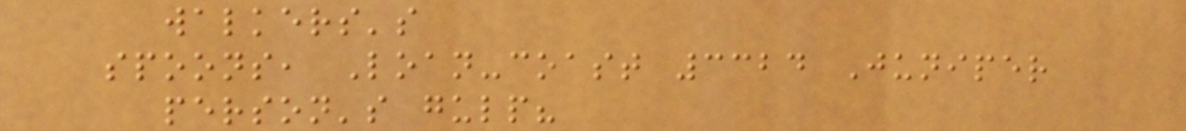walkers's
spoons, Loan-coast 3324 Juniper
person's gulp?
